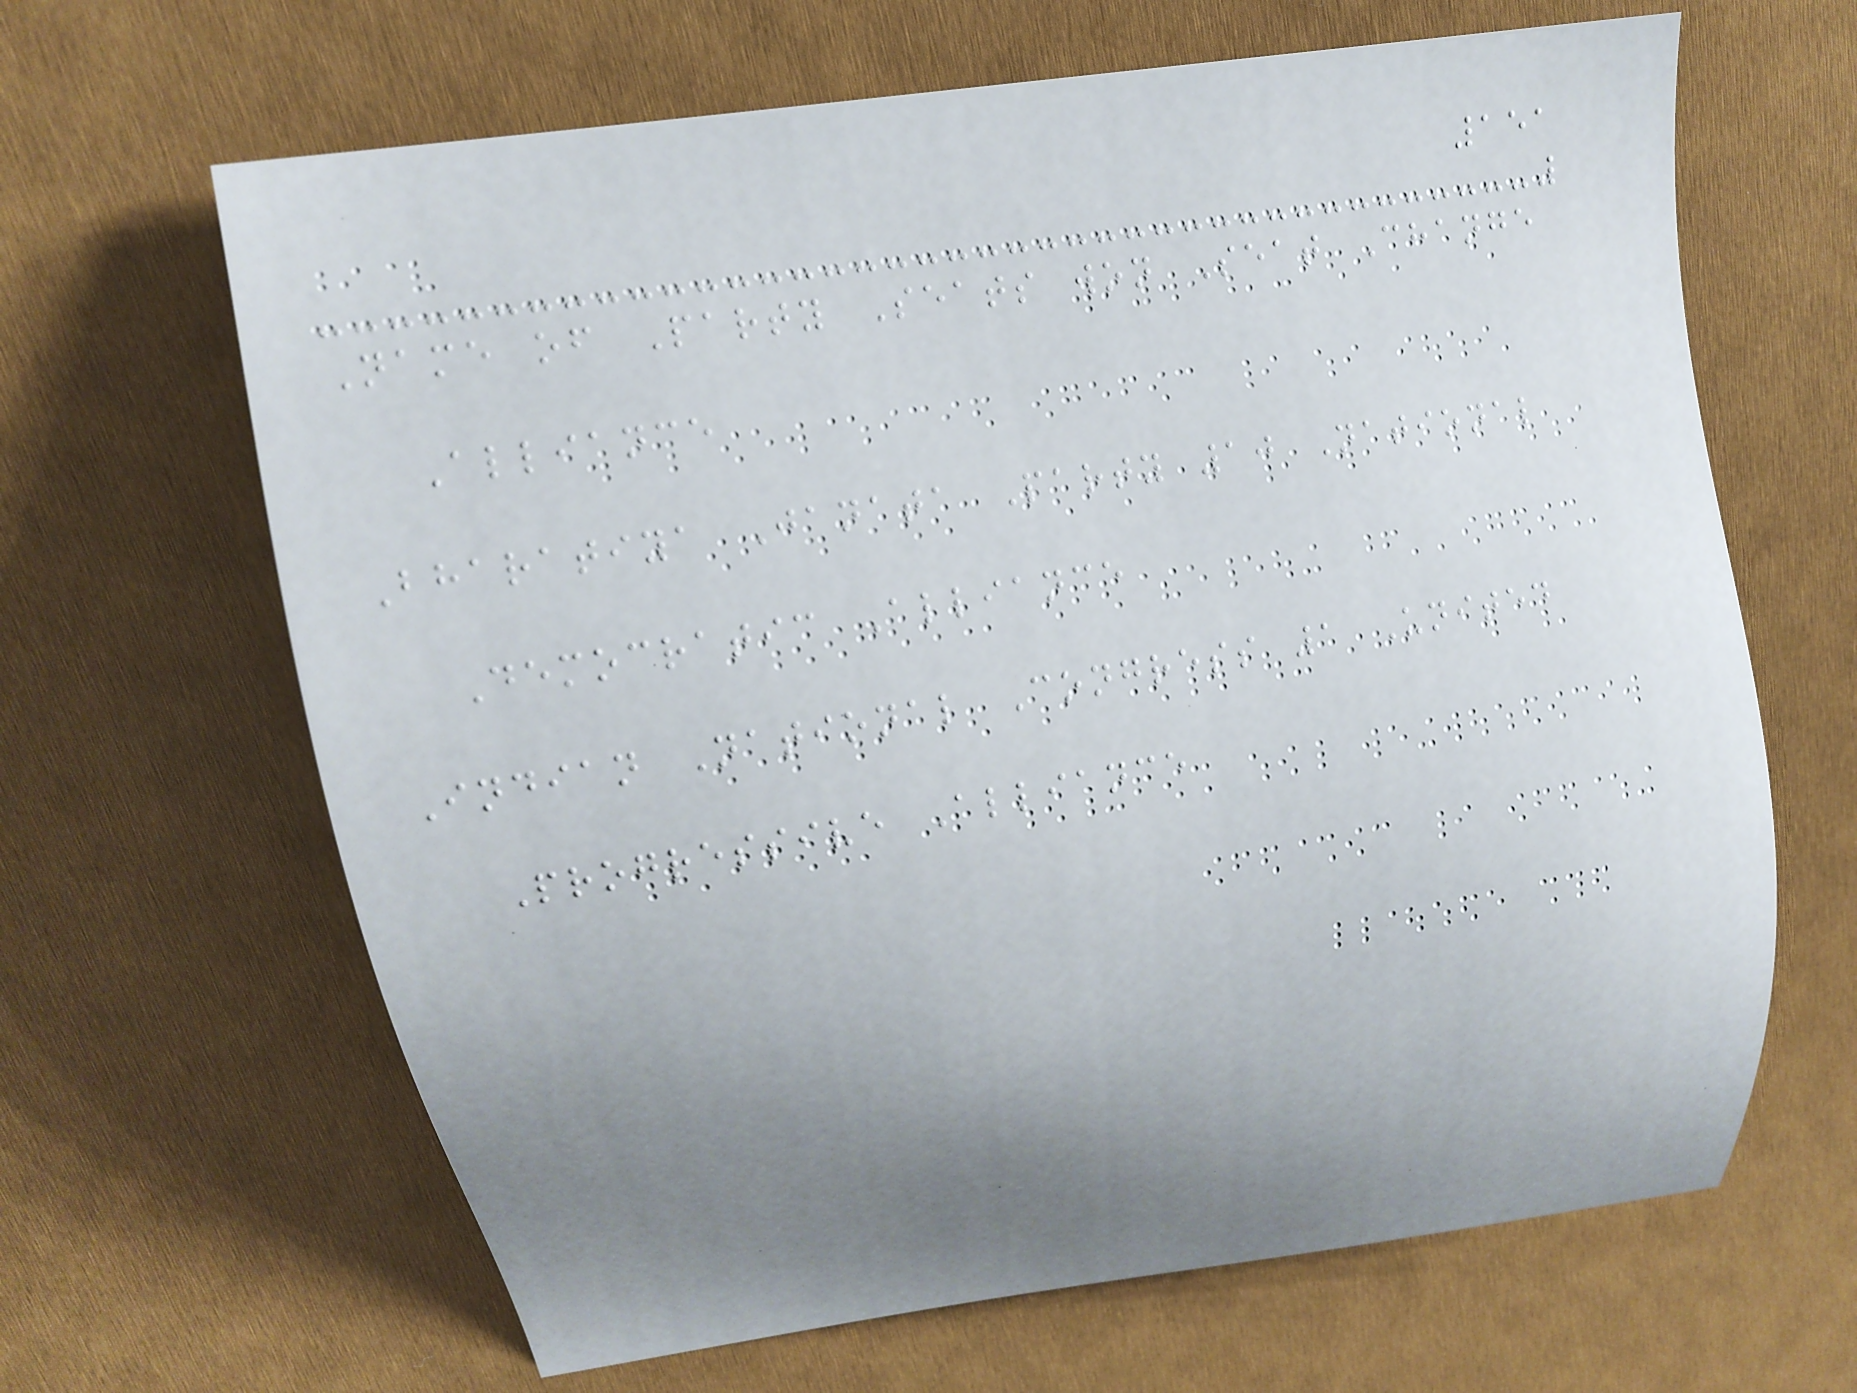151
Name of Party Seats won Seat Change
Alliance
Bharatiya Janata Party 10 National
Democratic Alliance
Indian National Congress 1 United
Progressive Alliance
